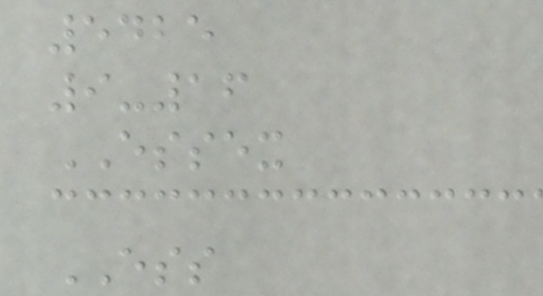5425
9-16
ESSEX
ESS
